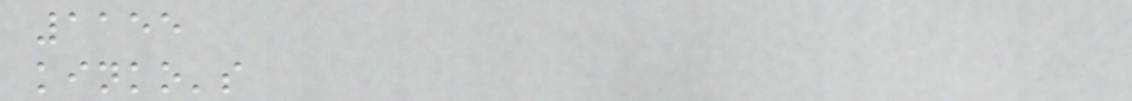1155
kinko's
